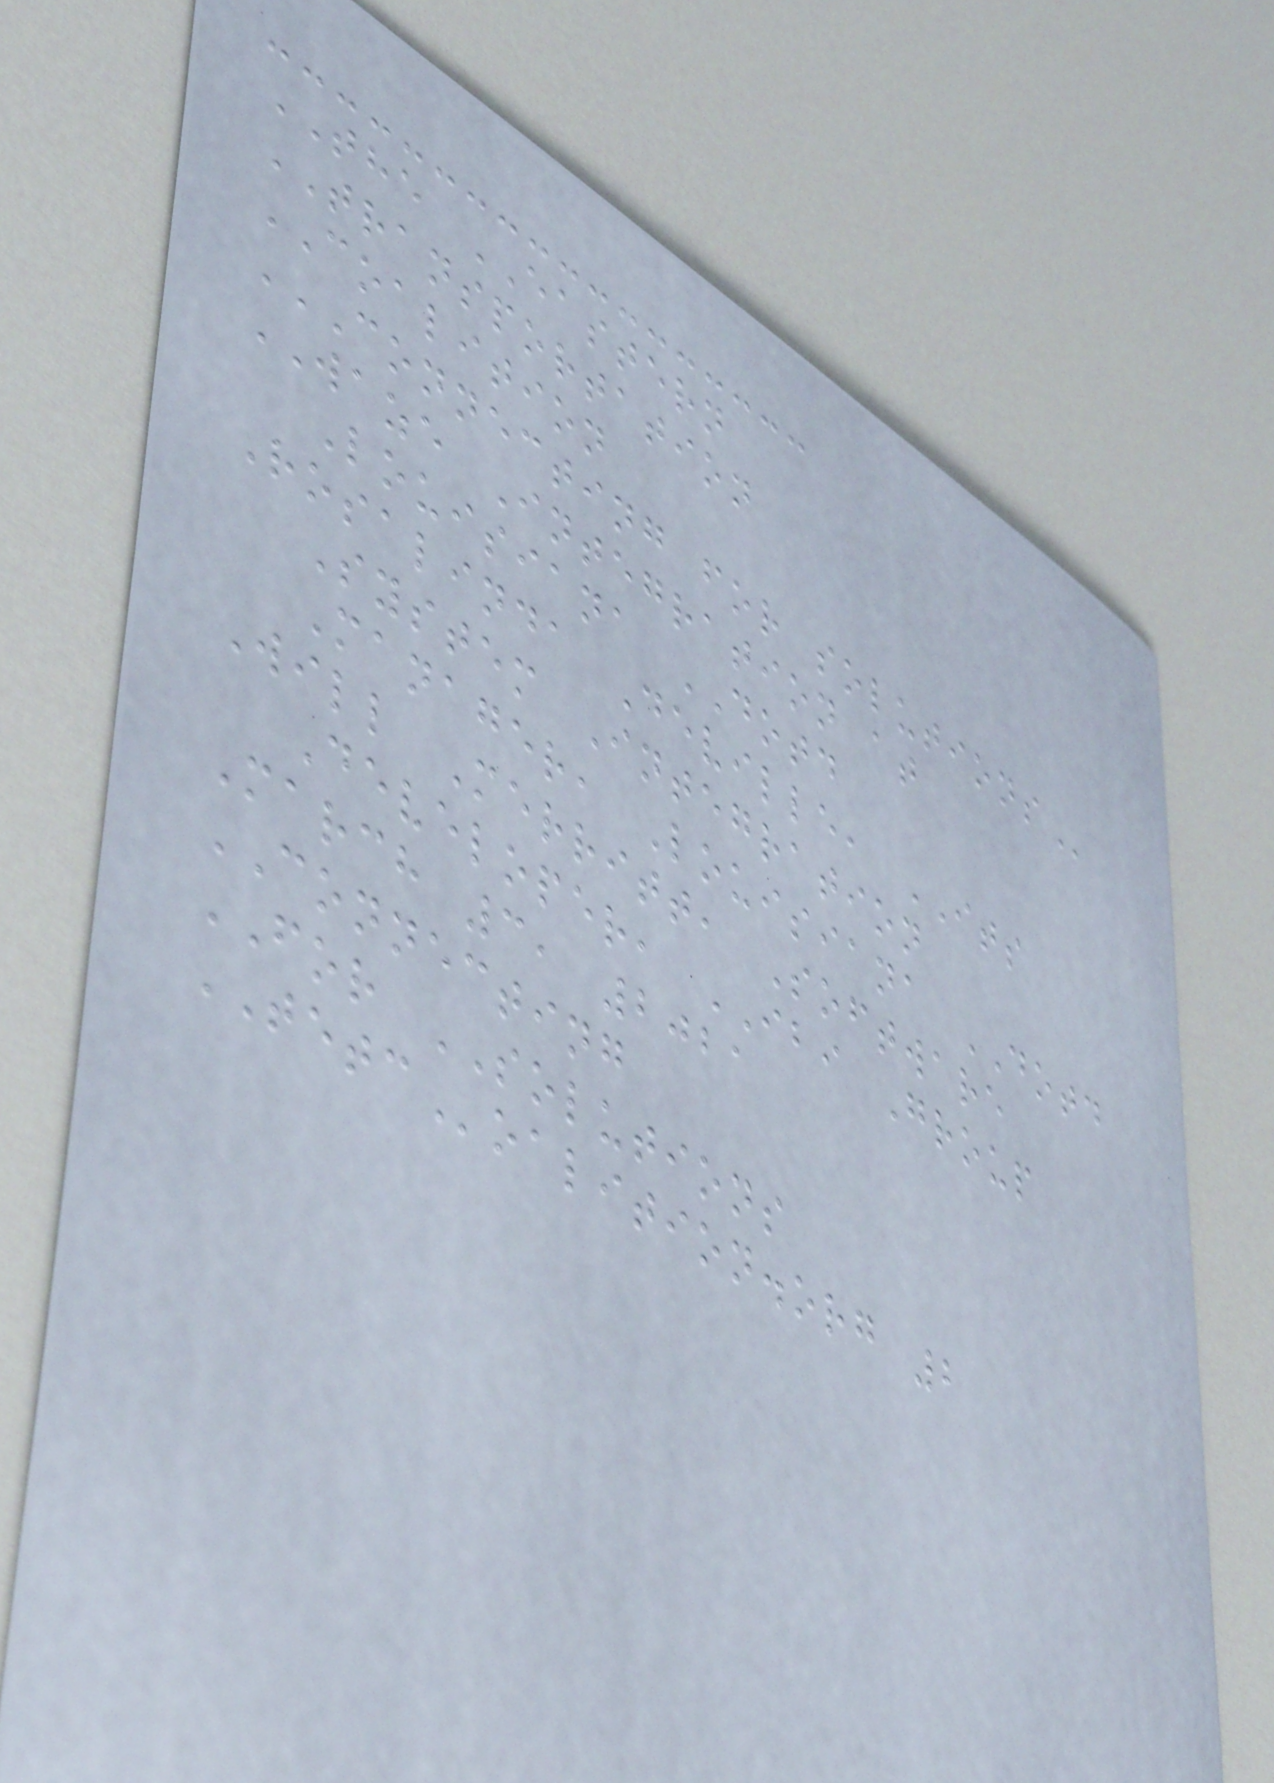THE EASTERN
TRANSPORTATION
COALITION
CONNECTING FOR SOLUTIONS
WAZE Integration at
Louisiana DOTD
Rosalinda Deville, ITS
System Integration
Manager, Louisiana DOTD
Will Merritt, Software
Developer, IBI Group
March 3, 2021
CONNECTING
FOR SOLUTIONS
TETCoalition.org 2
